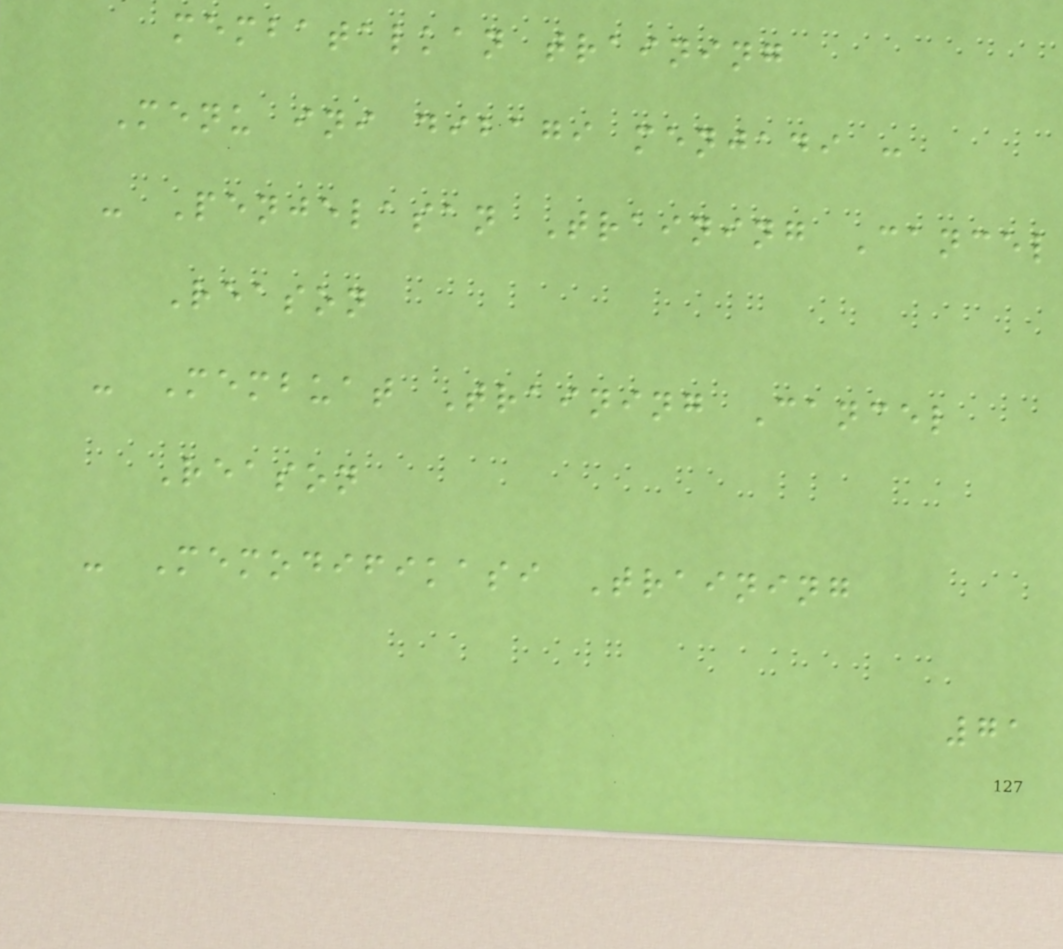membatalkan training
Menu ini dibagi menjadi :
- Penjelasan Training Cancel
Reason
- Membuat Training Cancel
Reason
- Memodifikasi Training
71
